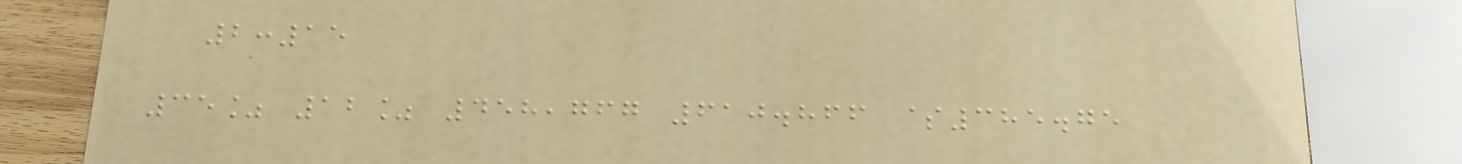2:15
35% 12% 458,767 610.866 $385.75
